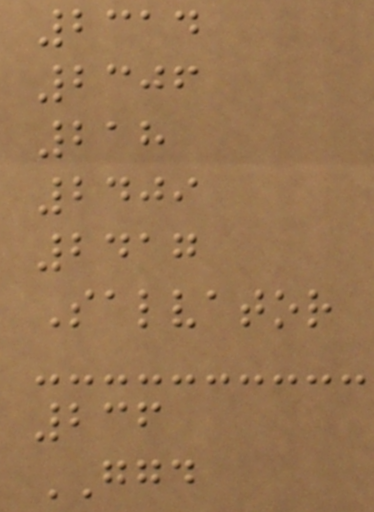2314
2306
218
2409
2417
Salvator
236
GGD
